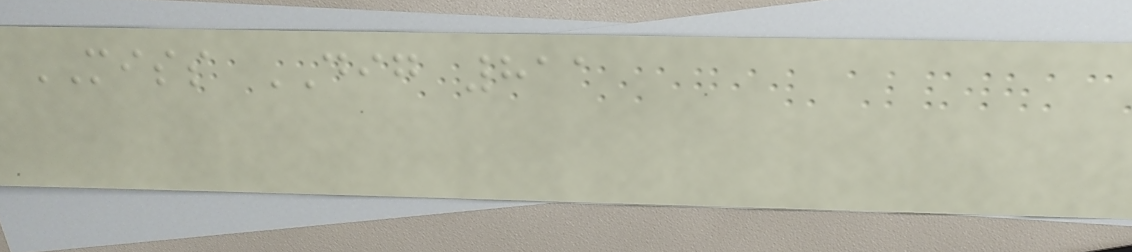MISS DIG 811
